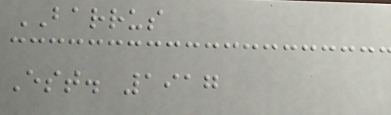BARRUS
Est. 1917
